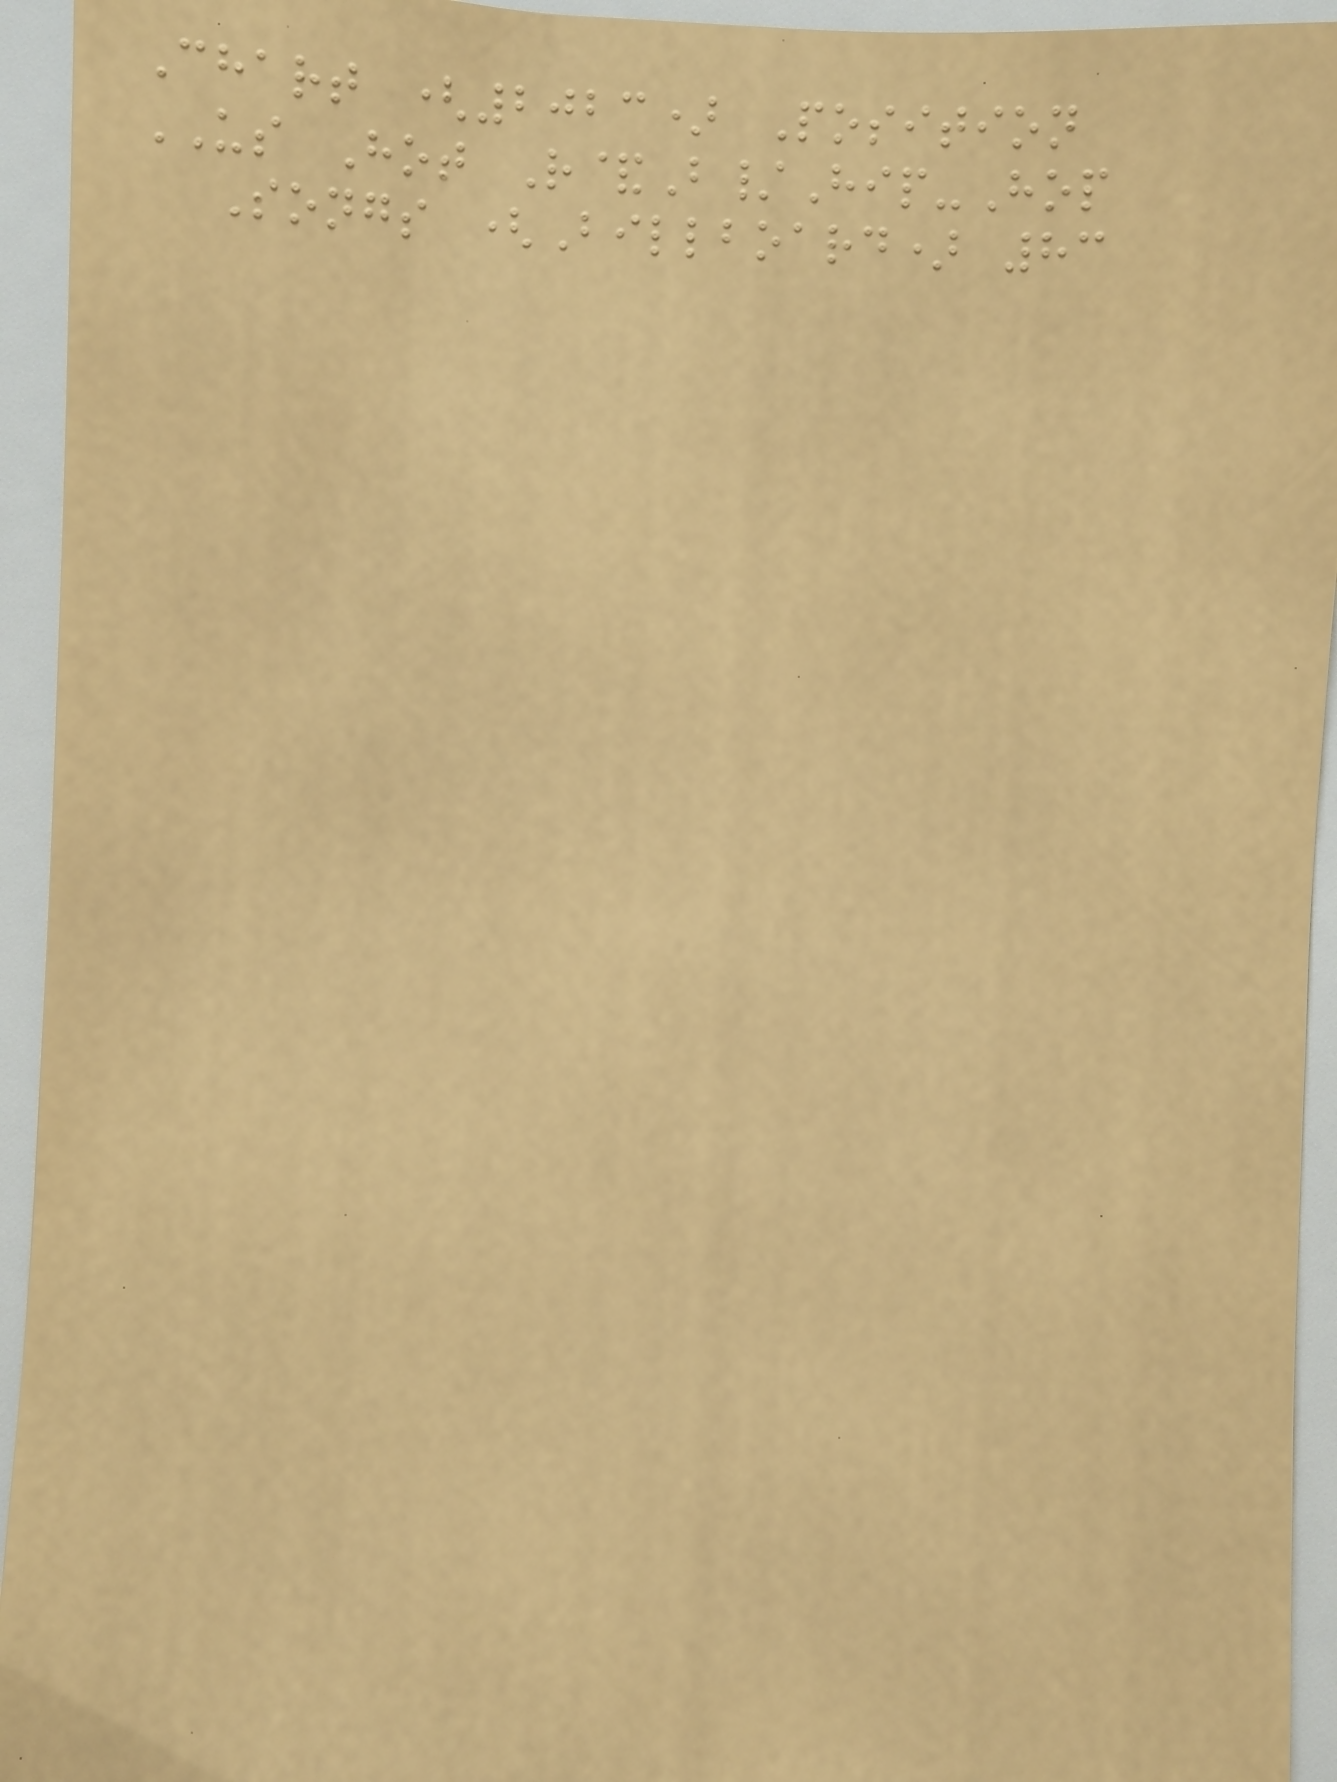Chart (2023) Position
US Hot R&B/Hip-Hop
Songs (Billboard) 83
